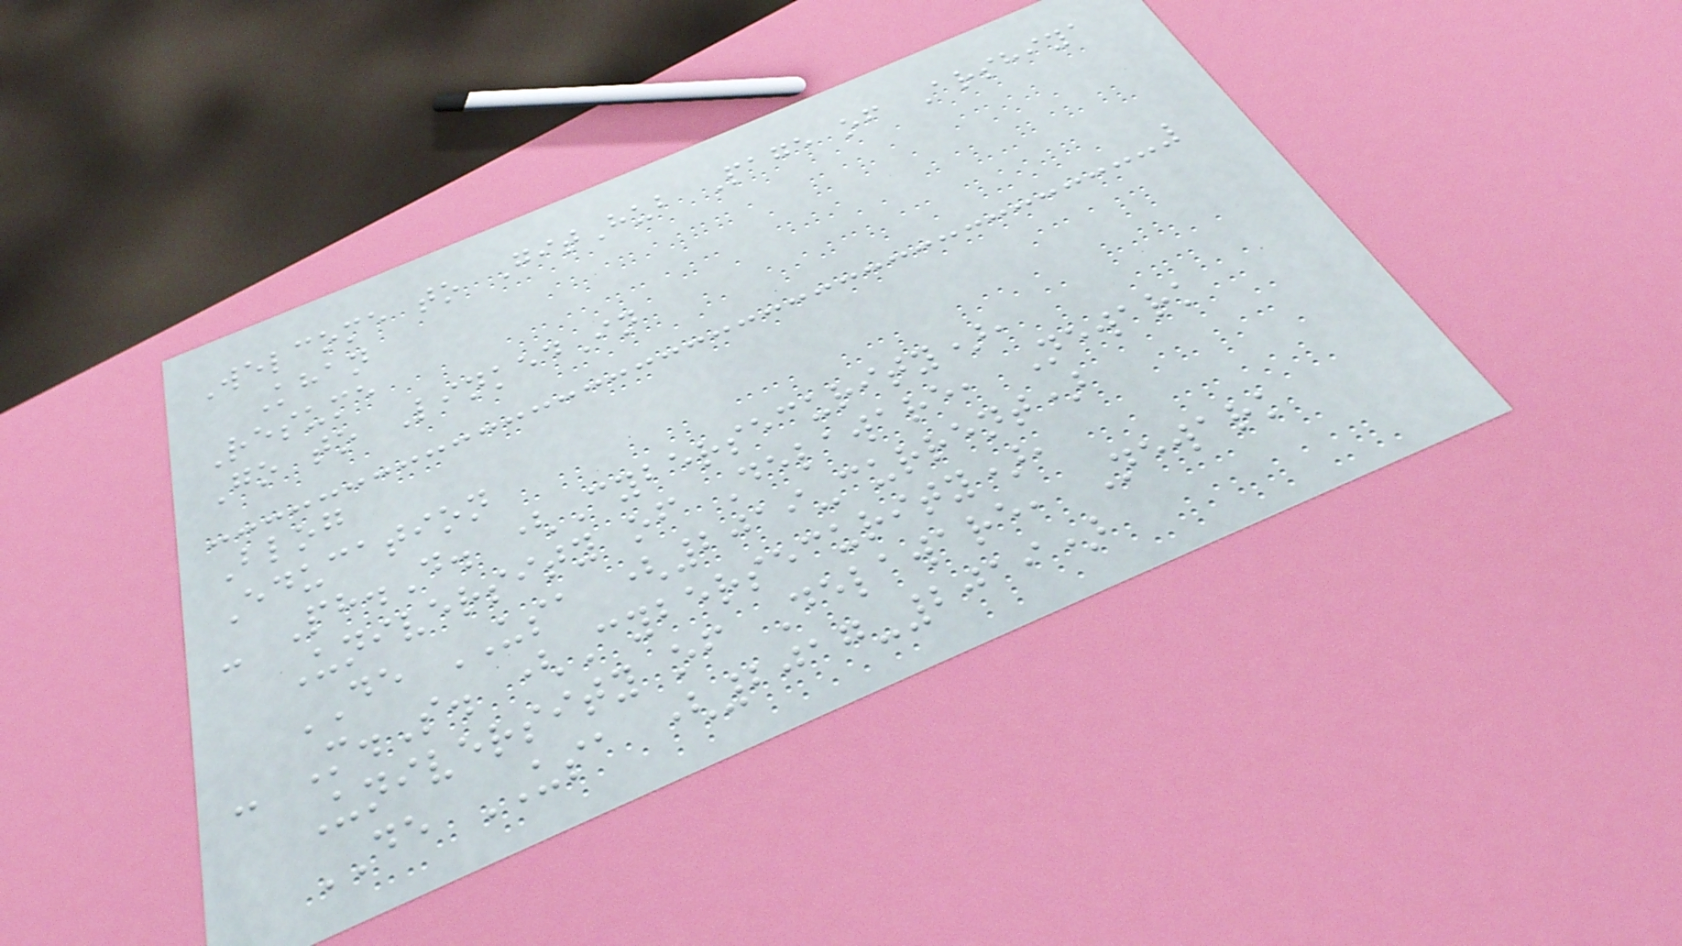Welcome to GitHub Page of Arshiya
Khan
Resume
Go to LinkedIn
Blog
Education
- Ph.D. (Cybersecurity),
University of Delaware, Newark
DE USA (2019-current)
- M.S. (Cybersecurity),
University of Delaware, Newark
DE USA (2017-2019)
